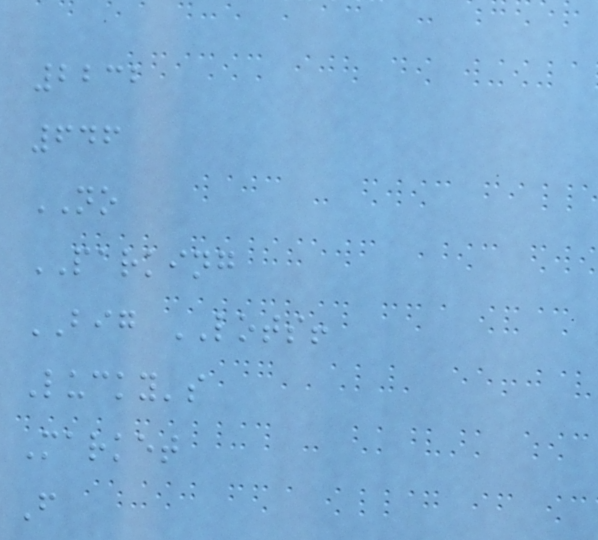2232
646
NO
PARKING
BIG LOTS!
Lucky's
Market
F
